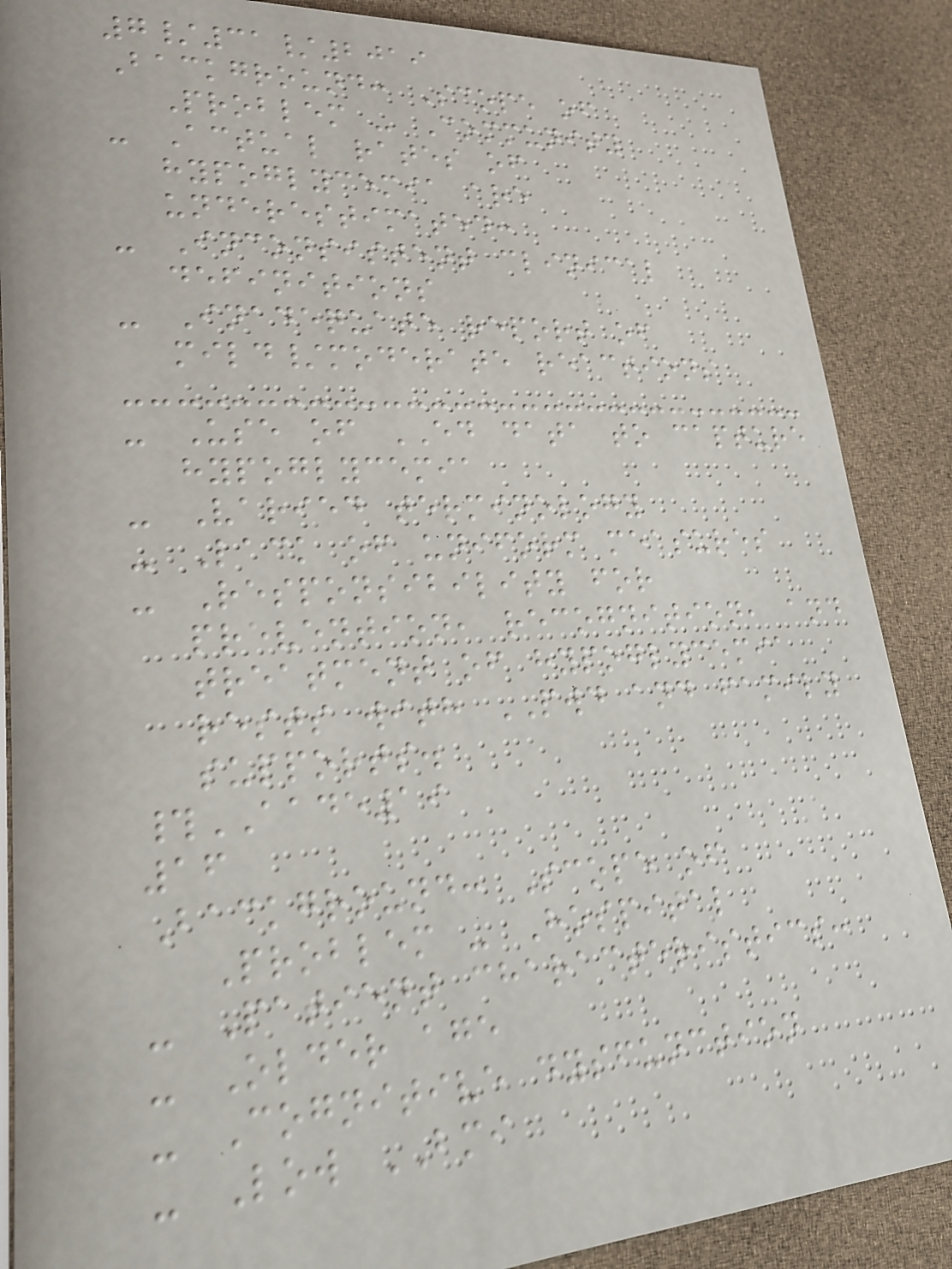7/31/2019
Background: Scope of
Problem - Community
- Actual rates of
hypoglycemia are
underestimated:
- Inconsistent clinical
definitions
- Inadequate report of
mild/moderate reactions
- Use of ED data to capture
hypoglycemia
- Varied terminology
- Lack of uniform measures
- Responsibility for
prevention, recognition, and
treatment of hypoglycemia
rests with PWD and family
supports.
#AADE19
16
Background: Scope of
Problem - Hospital
- Patient characteristics:
- Older age
- Cognitive dysfunction
- Low BMI
